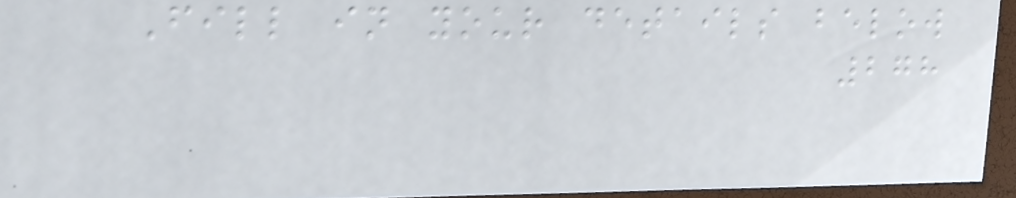Fill in your details below
278
